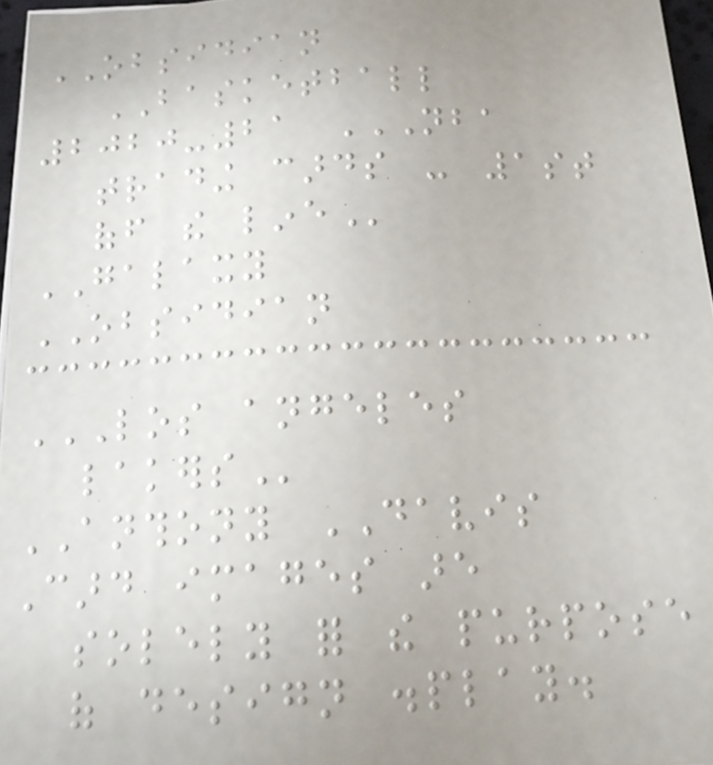OBSIDIAN
BASKETBALL
2020-21 NBA
TRADING CARDS - 1ST
OFF THE LINE
GALAXY
OBSIDIAN
LOS ANGELES
LAKERS
ANTHONY DAVIS
Card images are
solely for the purpose
of design display.
